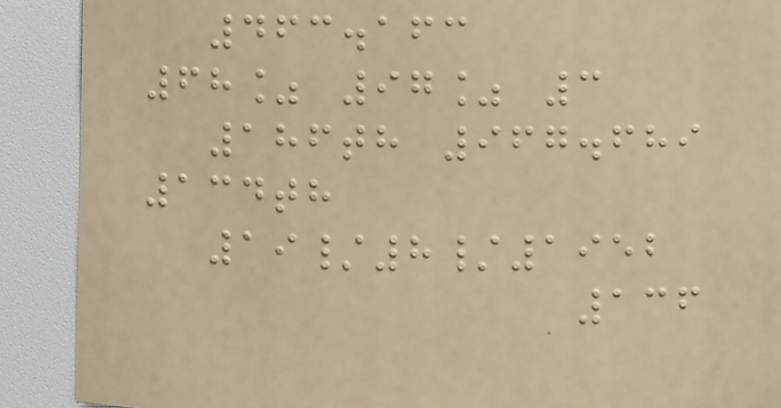463.163
68% 97% 3
186th 967.689
134th
19/8/1952
136
